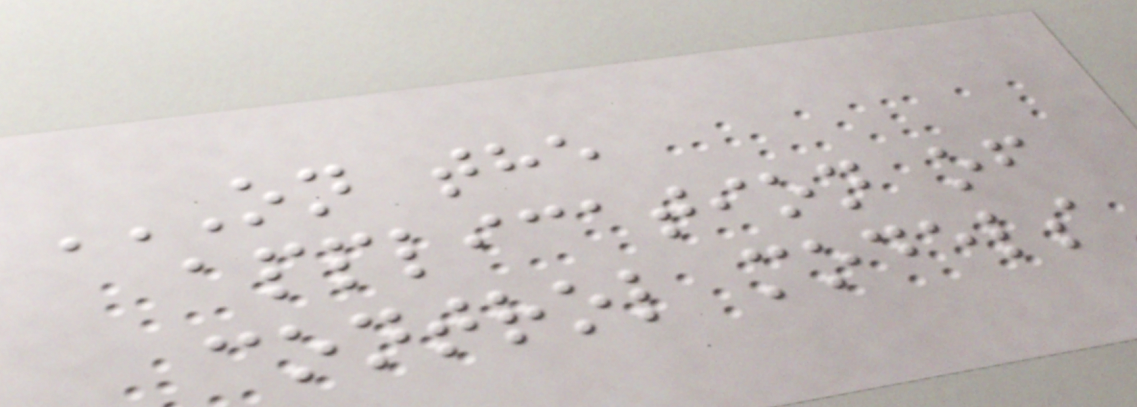ON THE
APPLICATION OF
CONTROL MODELS
